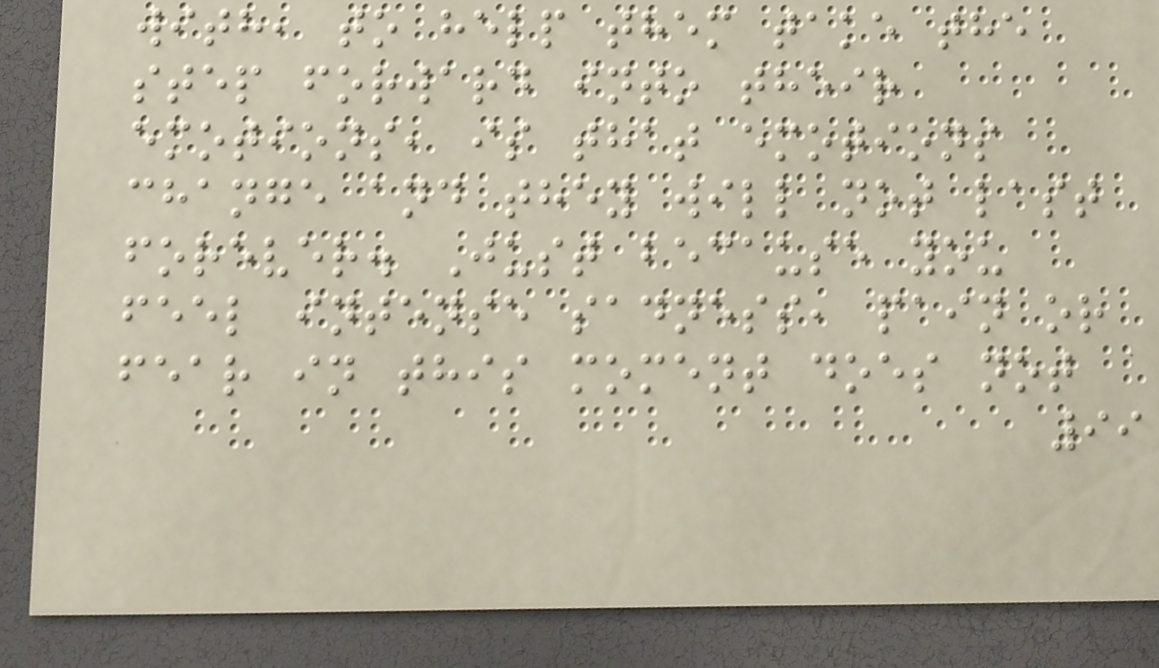with, to help them take the
step forward into their
emotions, is that emotions
change and they will not last
forever. Just because you
feel intense sadness, pain or
fear in this moment does not
99
